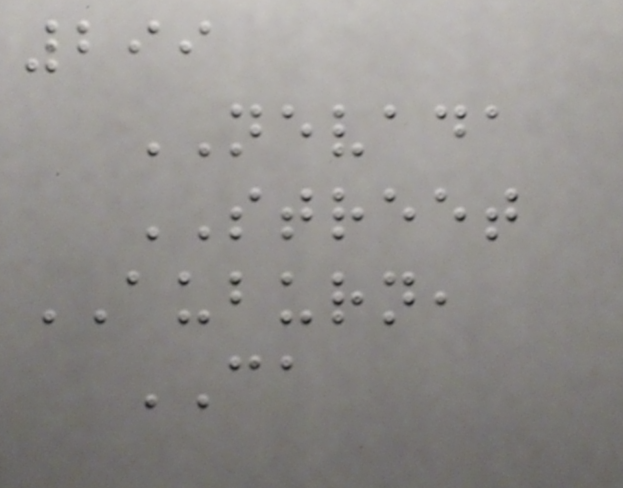299
NEVADA
STREET
AUBURN,
CA
